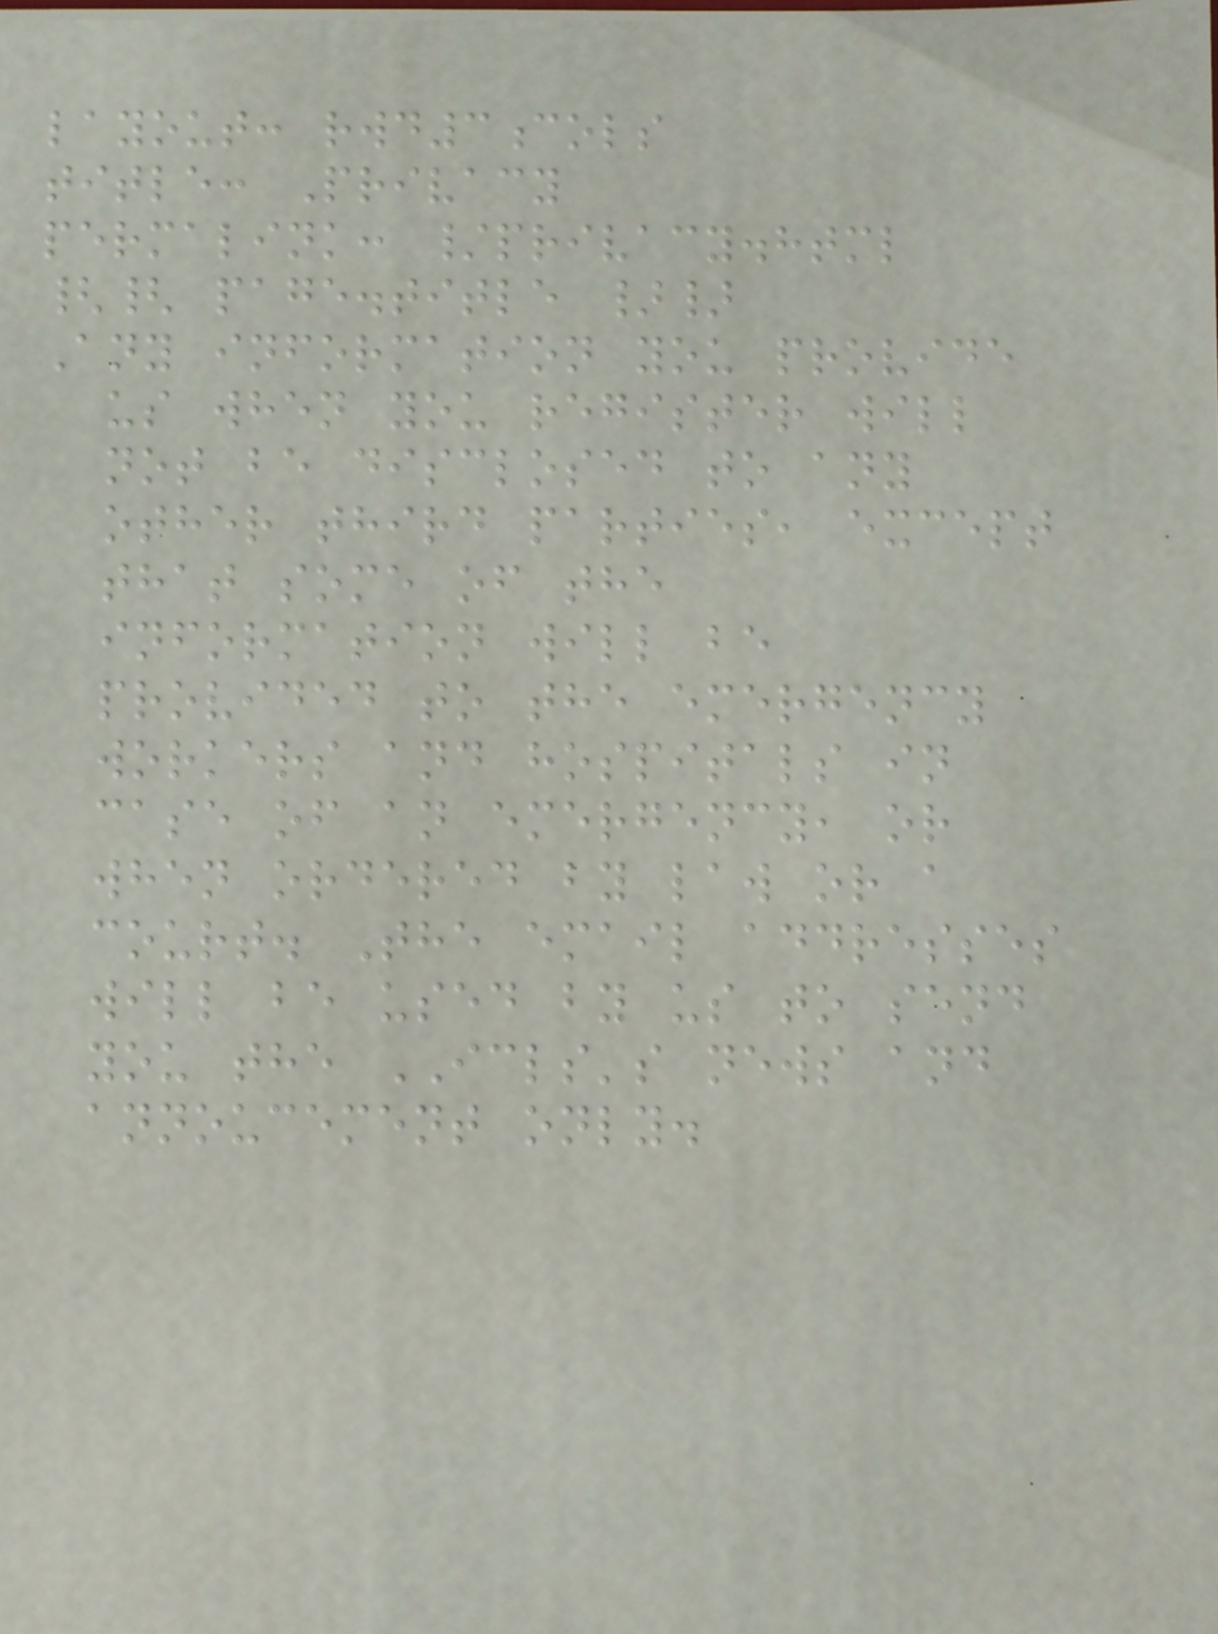layout: rwd3cols
title: Privacy
permalink: /privacy.html
{{ page.title }}
Any information you provide
us when you register will
not be disclosed to any
other third parties, except
that some of the
information will be
provided to the emergency
workers and hospitals in
case of an emergency, or
when ordered by law or a
court. The email addresses
will be used by us to send
you the ICLS's news and
annoucement only.
